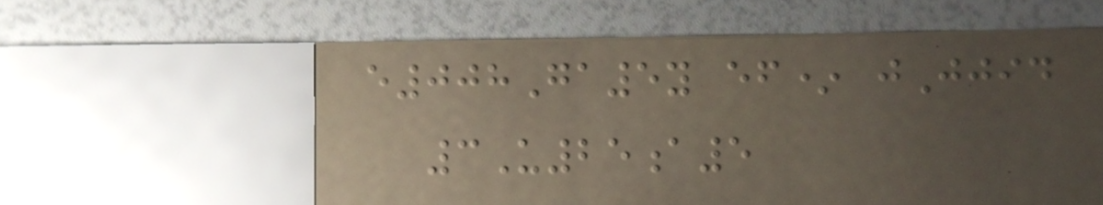e008Ga5y ef* jJjid
3U25a5
